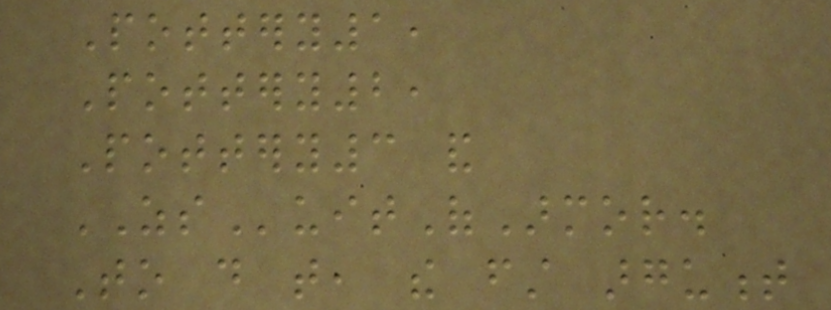Pottery1,
Pottery2,
Pottery3 and
ZSuitOfArmor.
To do that, the first argument
